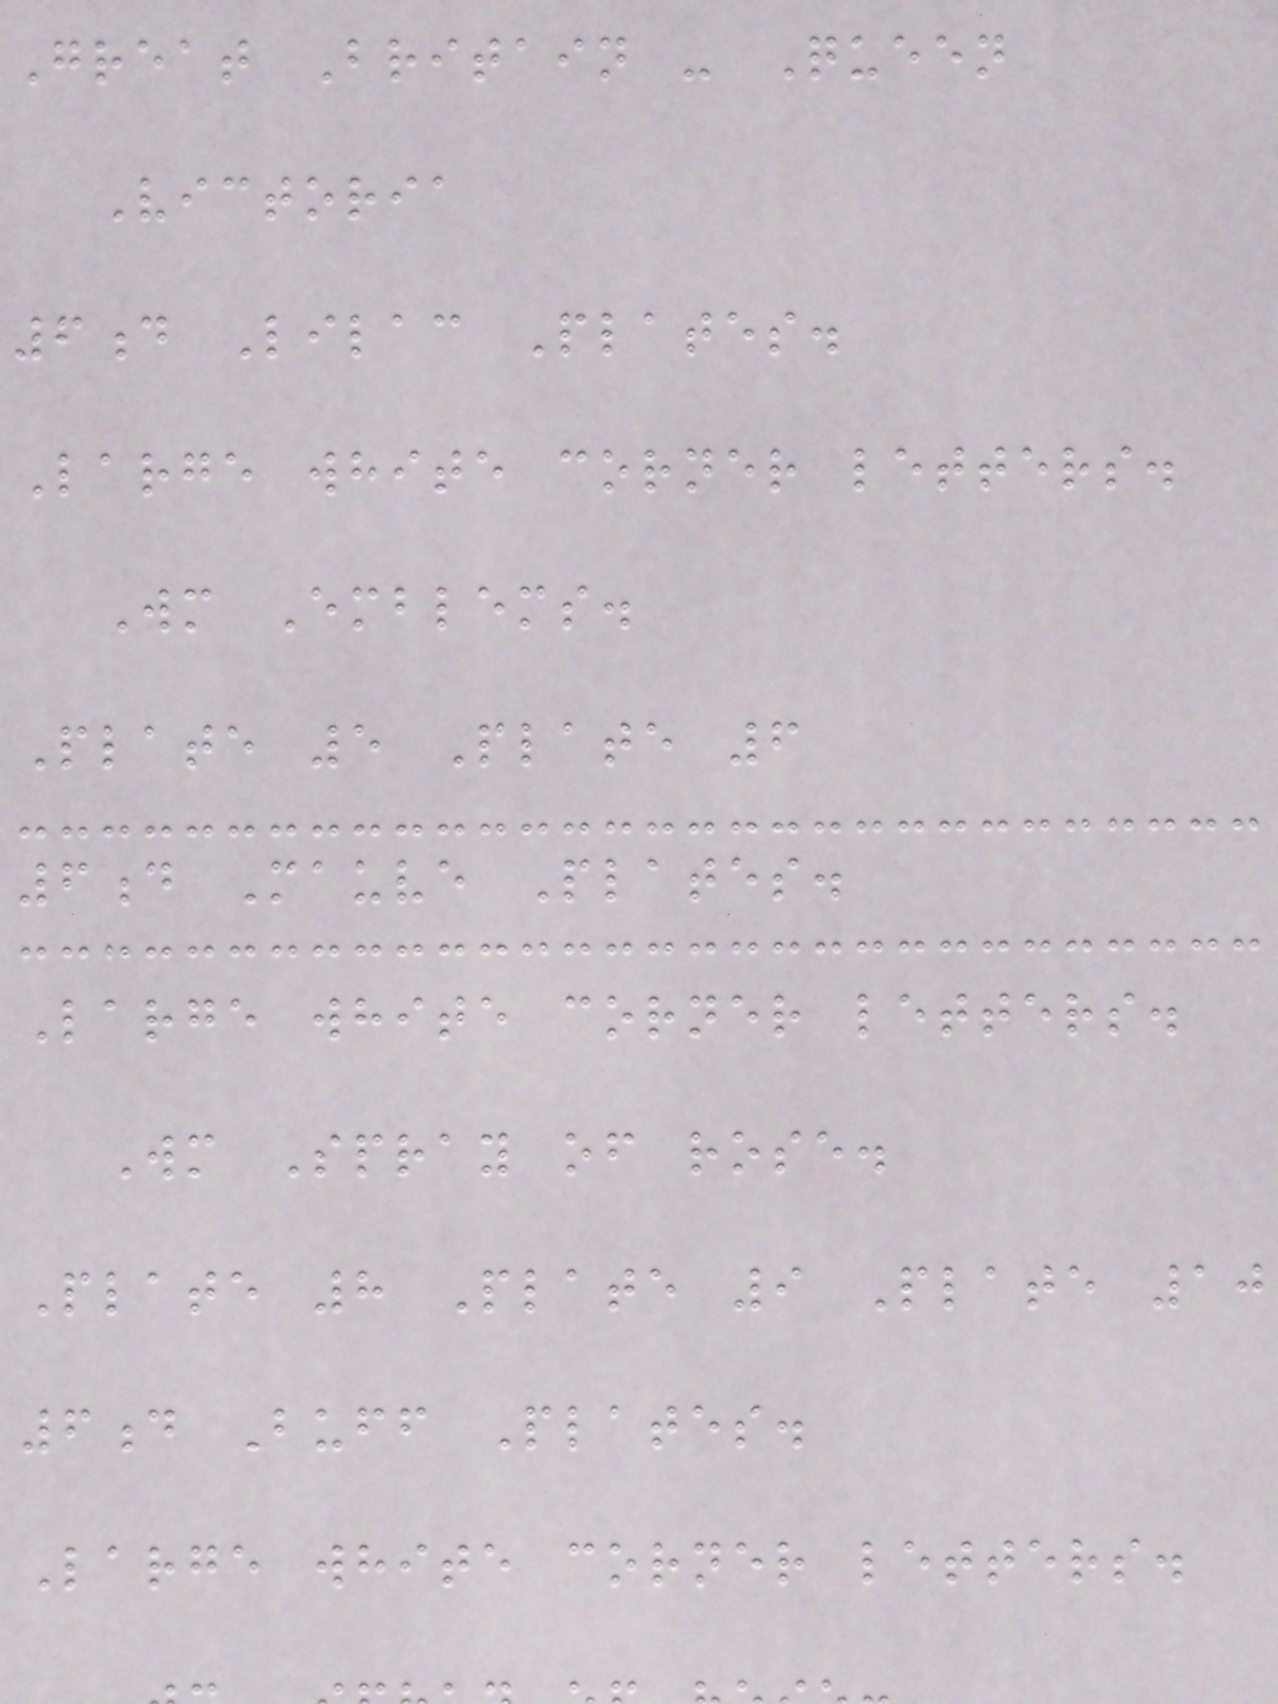Great Britain - Queen
Victoria
6d Lilac Plates.
Large white corner letters.
Wm Emblems.
Plate 5 Plate 6
6d Mauve Plates.
Large white corner letters.
Wm Spray of rose.
Plate 8 Plate 9 Plate 10
6d Buff Plates.
Large white corner letters.
